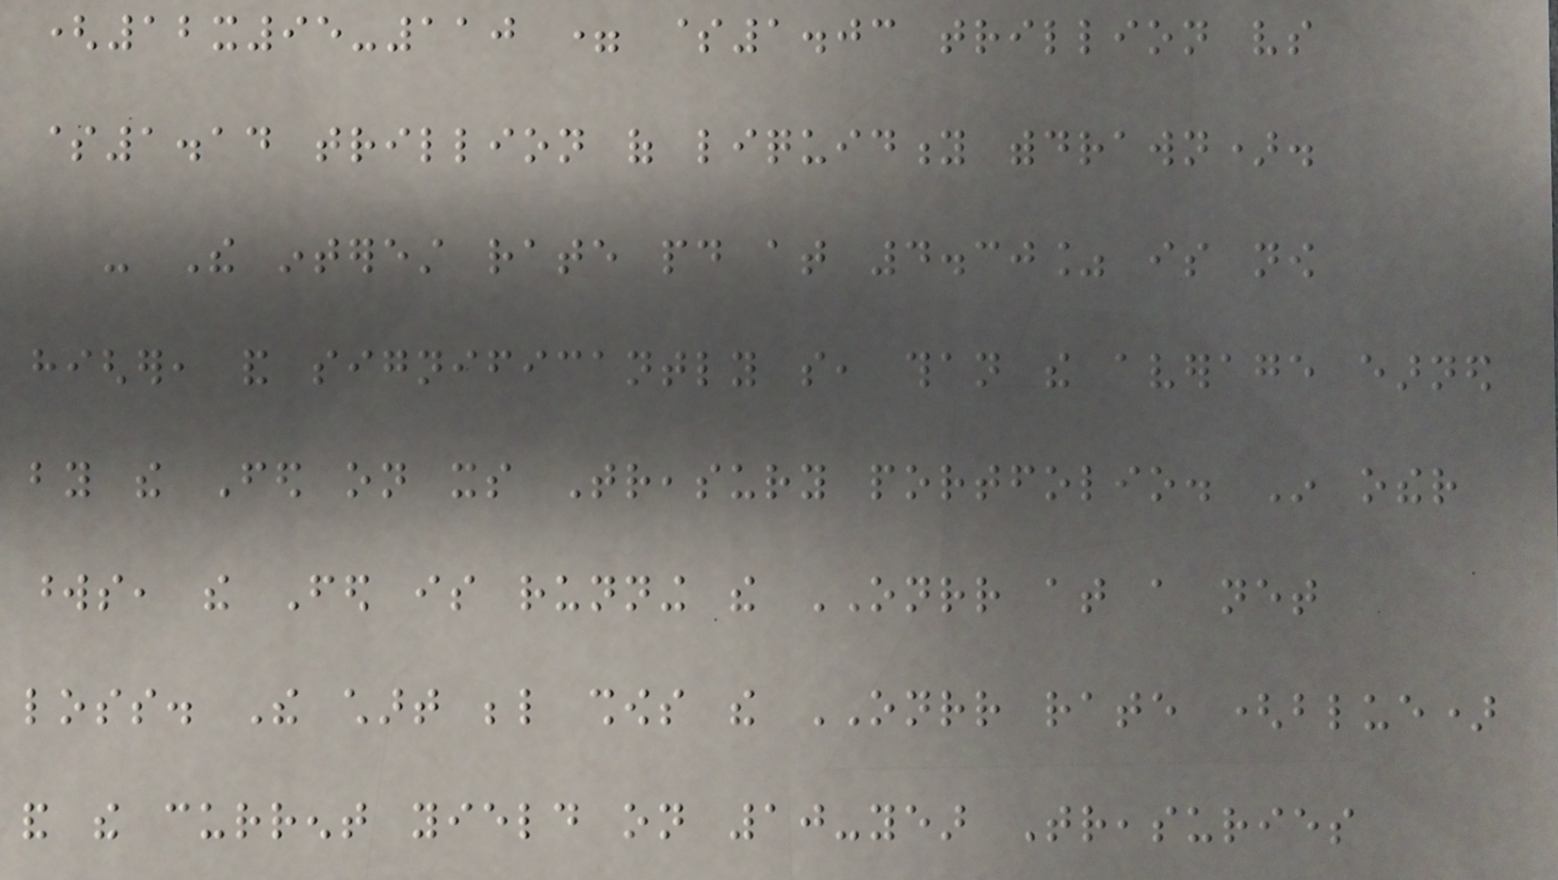(12x95-110 = $1.03 trillion vs
$1.14 trillion of liquidity withdrawn).
- The interest rate paid at 4.30% is now
higher, and significantly so, than the average earned
by the Fed on its Treasury portfolio. In other
words, the Fed is running the ONRR at a net
loss. The chart below shows the ONRR rate (blue)
and the current yield on 10-year Treasuries
